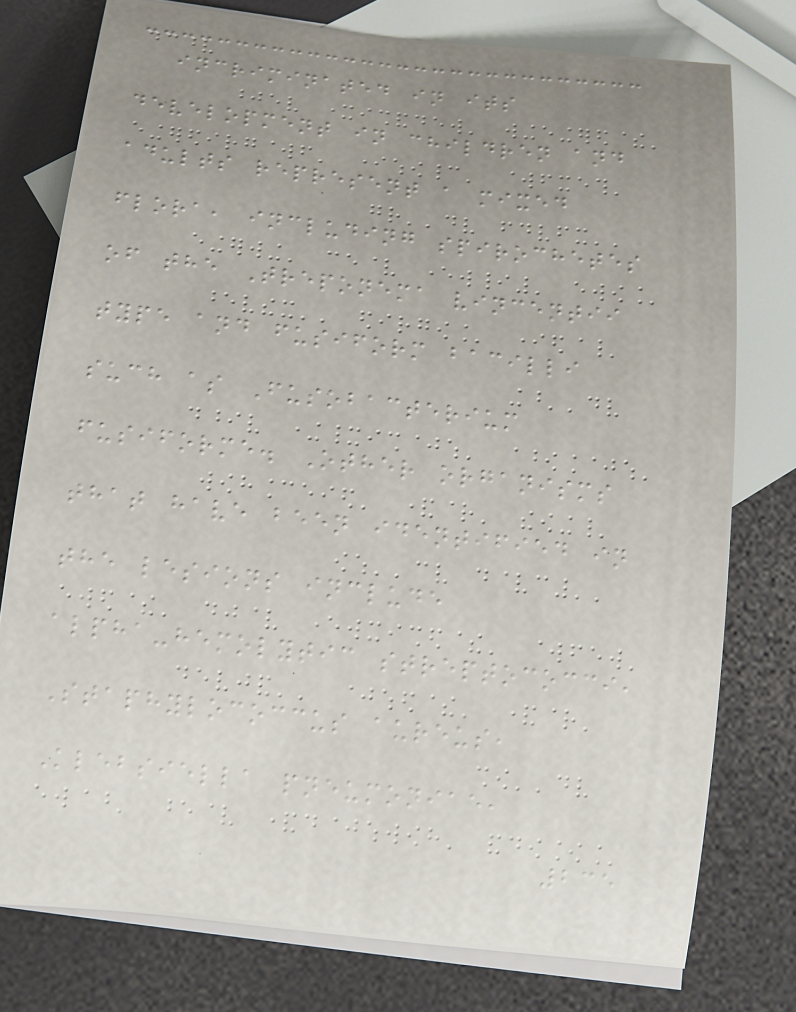incriminated in its
development in children and
adults represent a mixed
flora, including spirochetes
of the Treponema vincentii
type and fusiform bacilli
such as Fusobacterium
fusiforme. Other organisms
that have been identified in
the lesions include
alpha-hemolytic streptococci,
Staphylococcus aureus,
Klebsiella pneumoniae,
235
